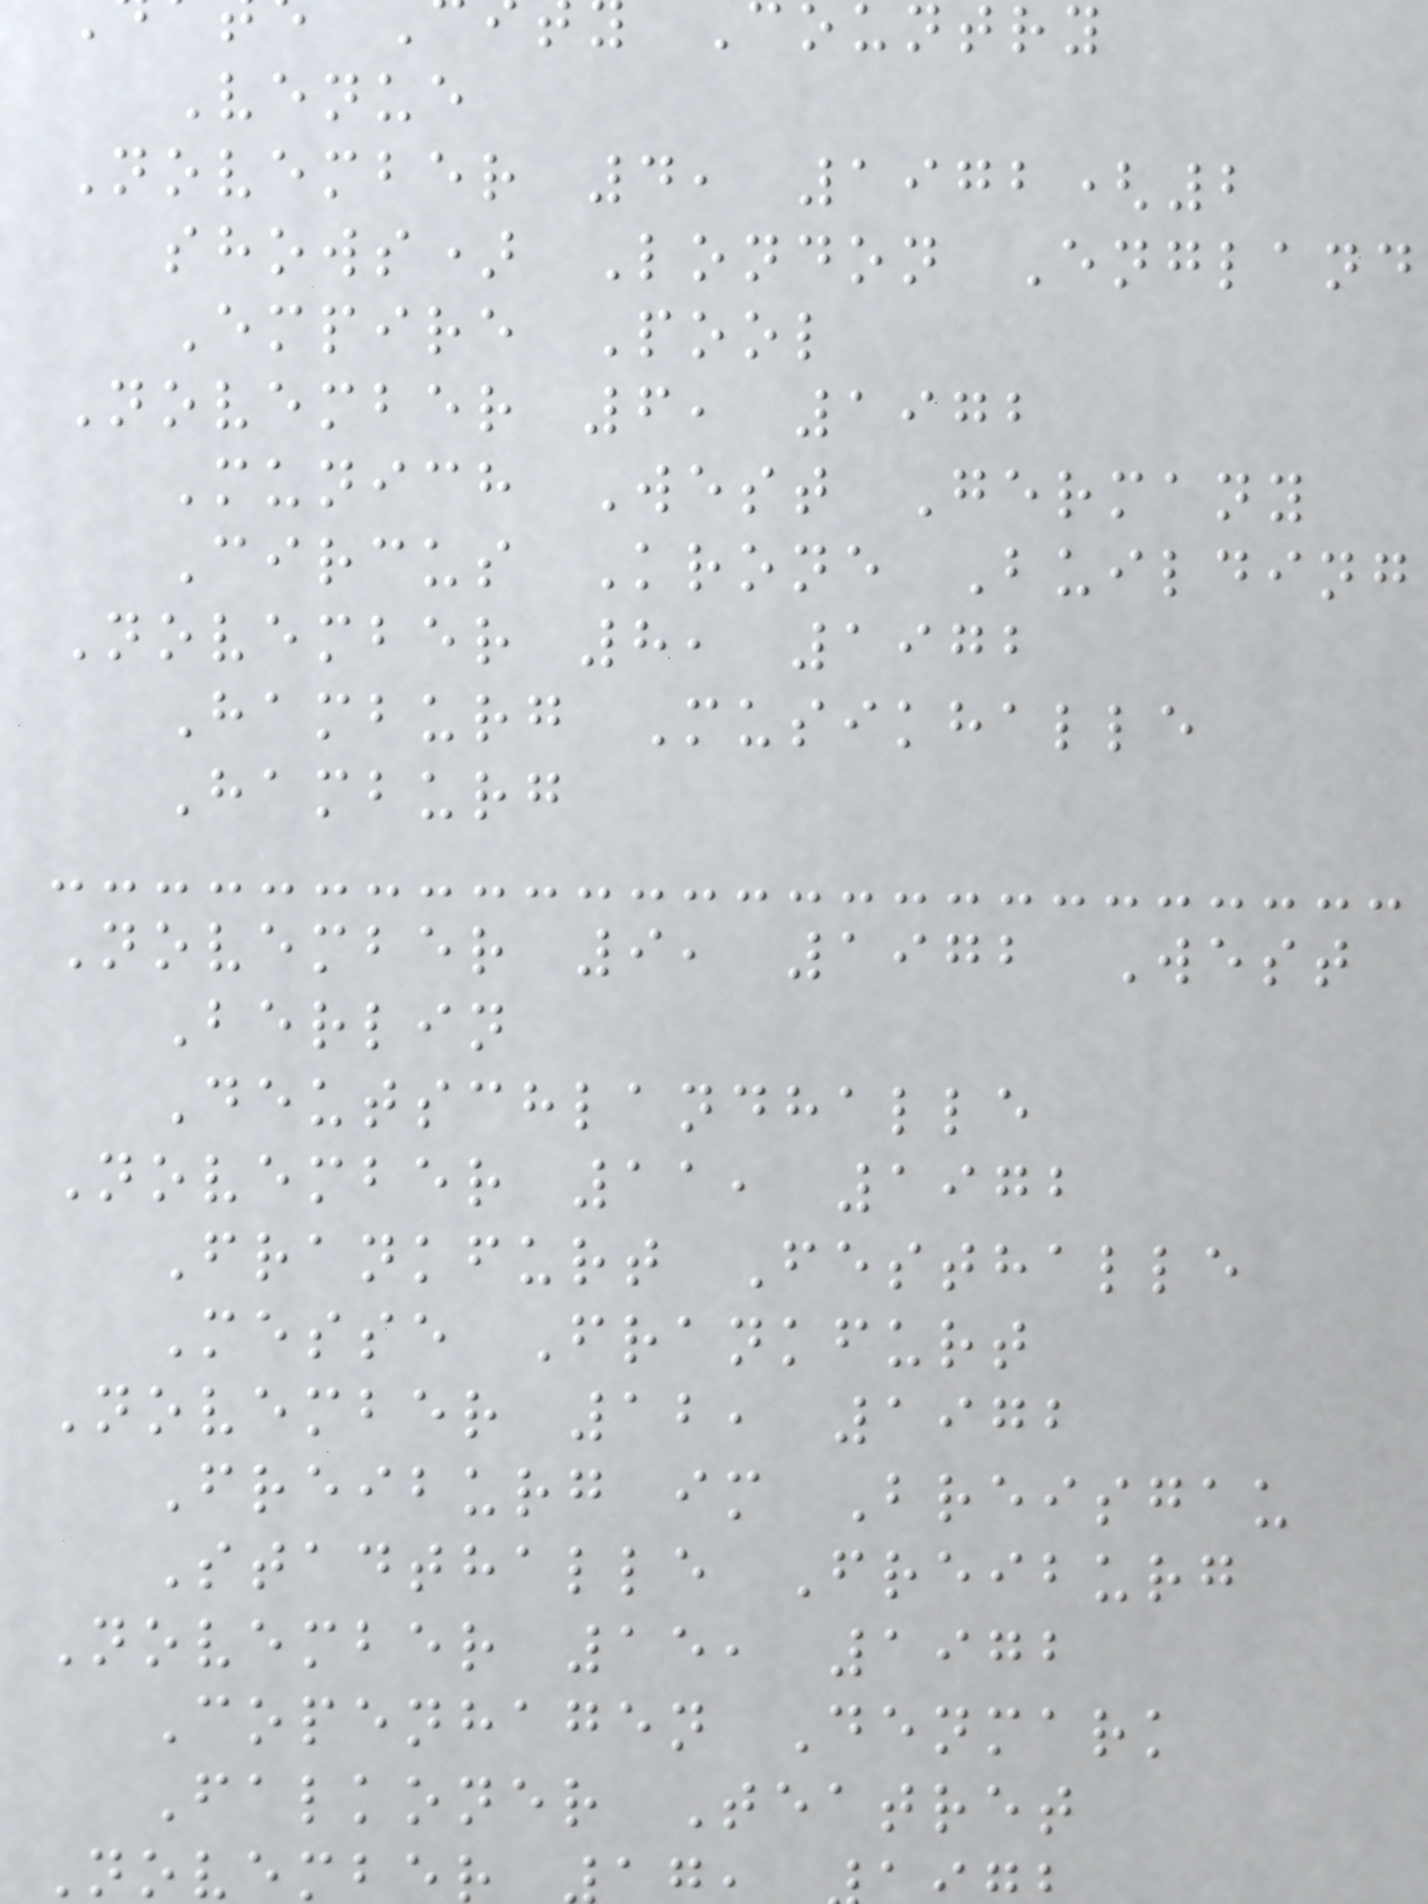untry
Venue
November 4, 1972(2
shows) London England
Empire Pool
November 6, 1972
Munich West Germany
Circus Krone Building
November 8, 1972
Hamburg Musikhalle
Hamburg
November 9, 1972 West
Berlin
Deutschlandhalle
November 11, 1972
Frankfurt Festhalle
Messe Frankfurt
November 12, 1972
Freiburg im Breisgau
Stadthalle Freiburg
November 15, 1972
Copenhagen Denmark
Falkoner Teatret
Novemb
